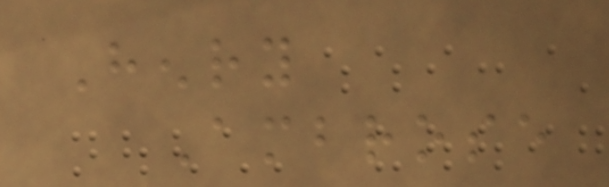Henry
Ambrose
